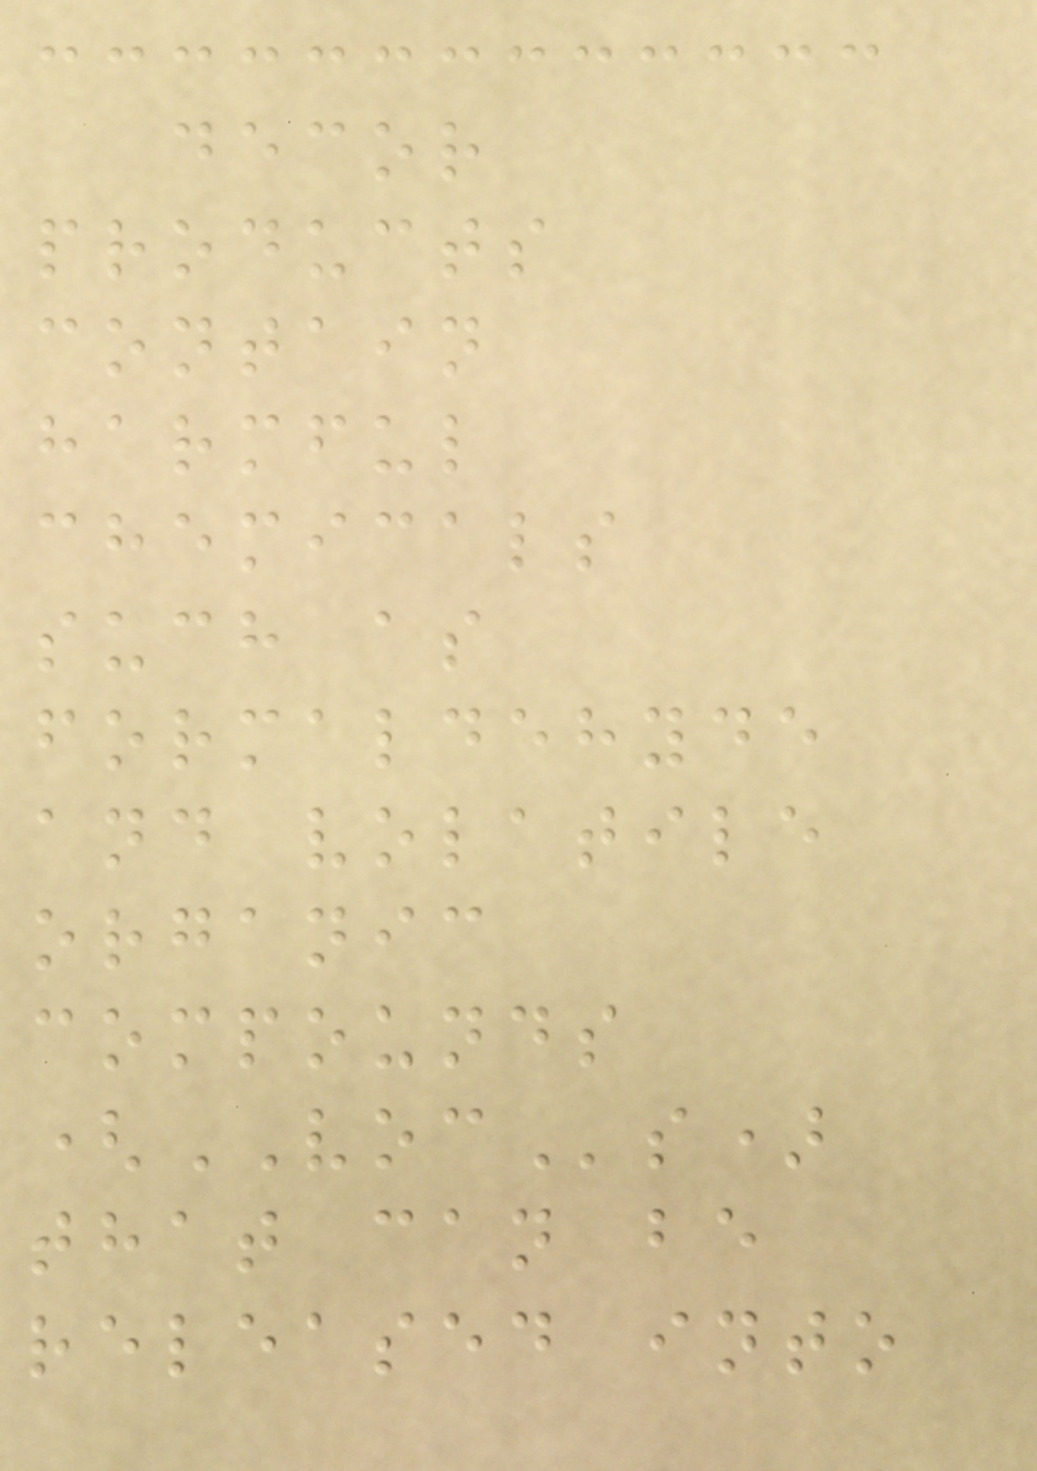decor
products
contain
harmful
chemicals
such as
formaldehyde
and volatile
organic
compounds
(VOCs)
that can be
released into
